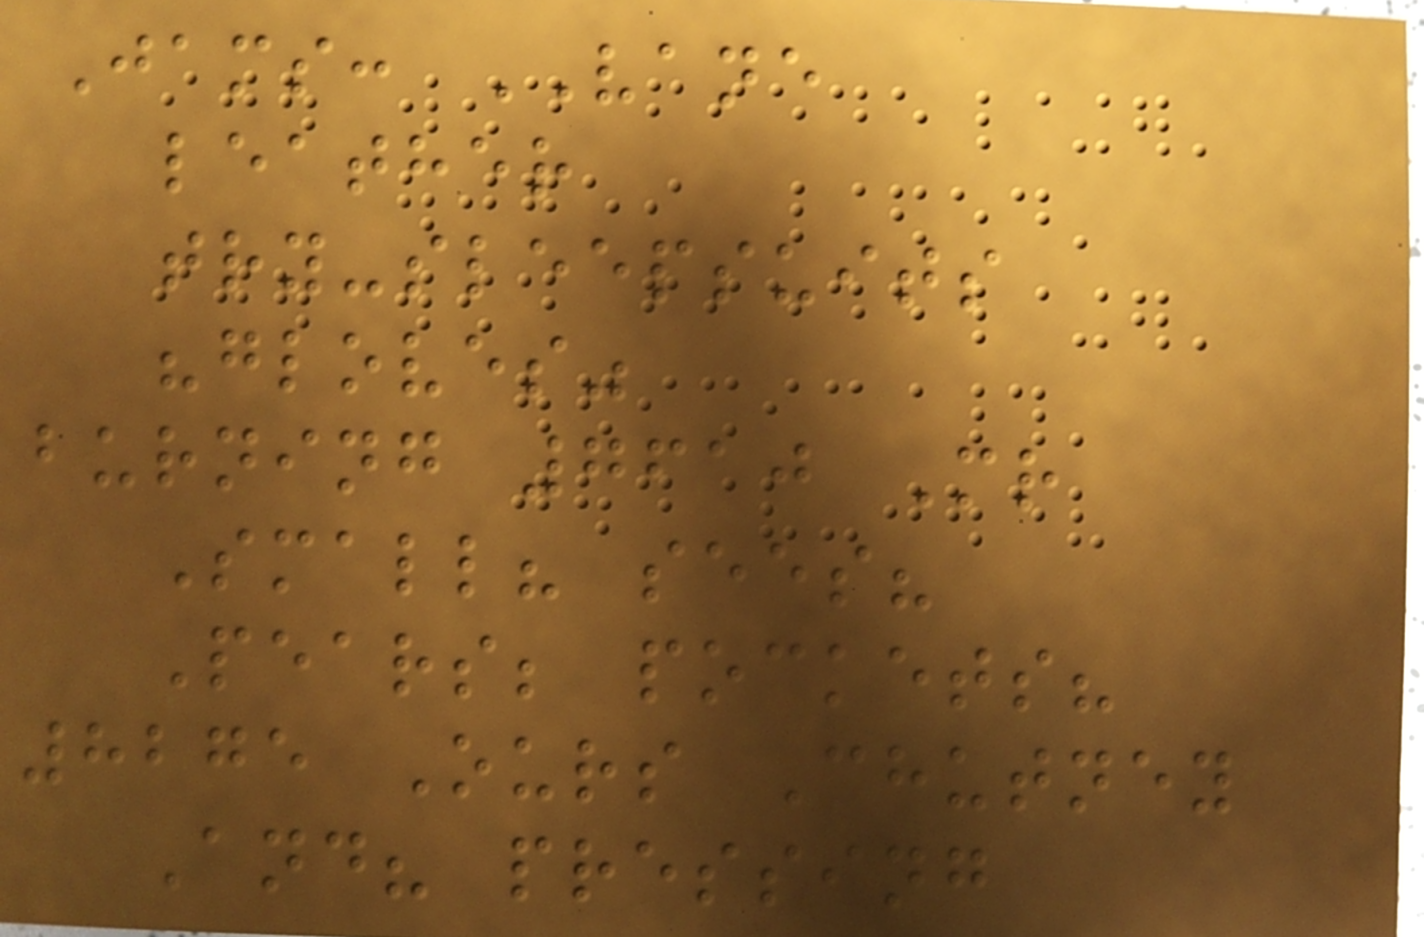Jams: VANE
leather
try-sleepsuits
"gloves"
burning 7610 Mr
Small? sees?
Pears; pockets?
8275 Ours Chutney
And? pressing
